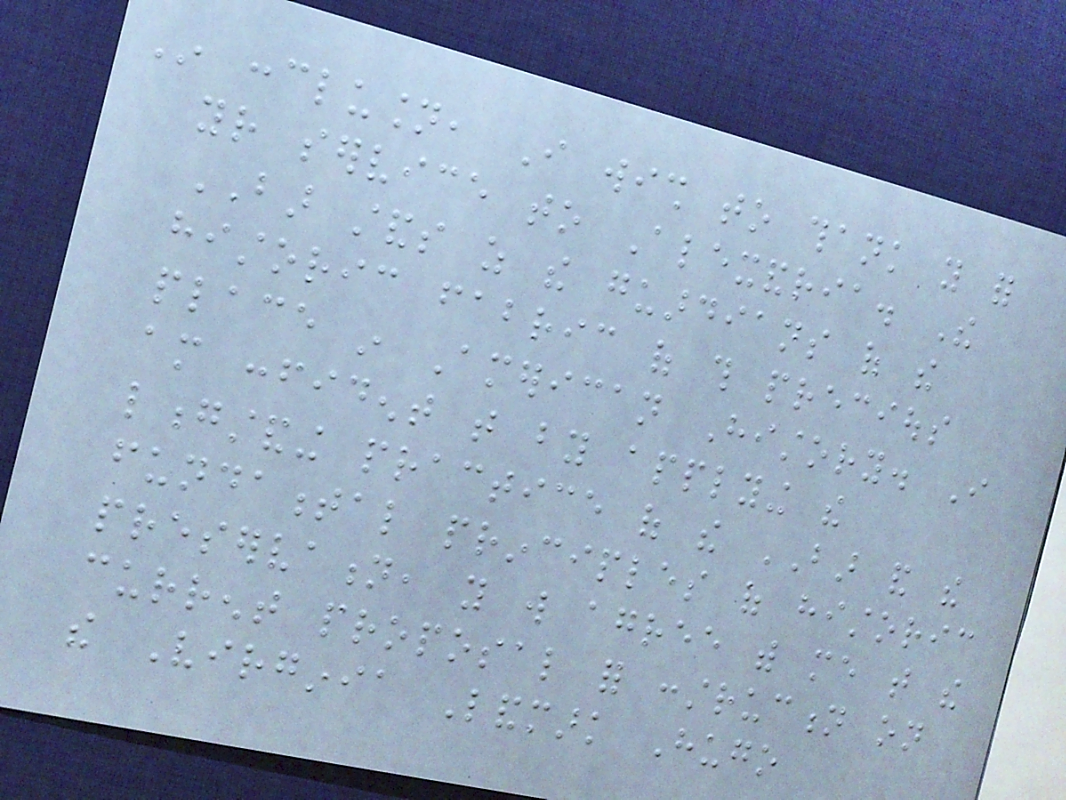In conclusion, I wish to thank you for
your service to Alexandria. The
BAR stands as the guardians of the
historic fabric of this precious
place in American History. I
am confident that by applying the
longstanding practice of the BAR and the
fundamental principles of historic
preservation, you will agree with me that the
current proposal for construction on
the Virginia Landmark Hugo
